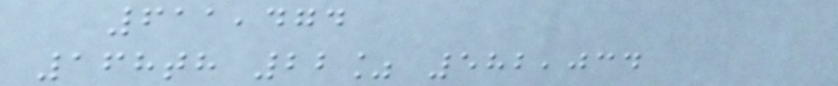611,474
168th 22% 582,034
